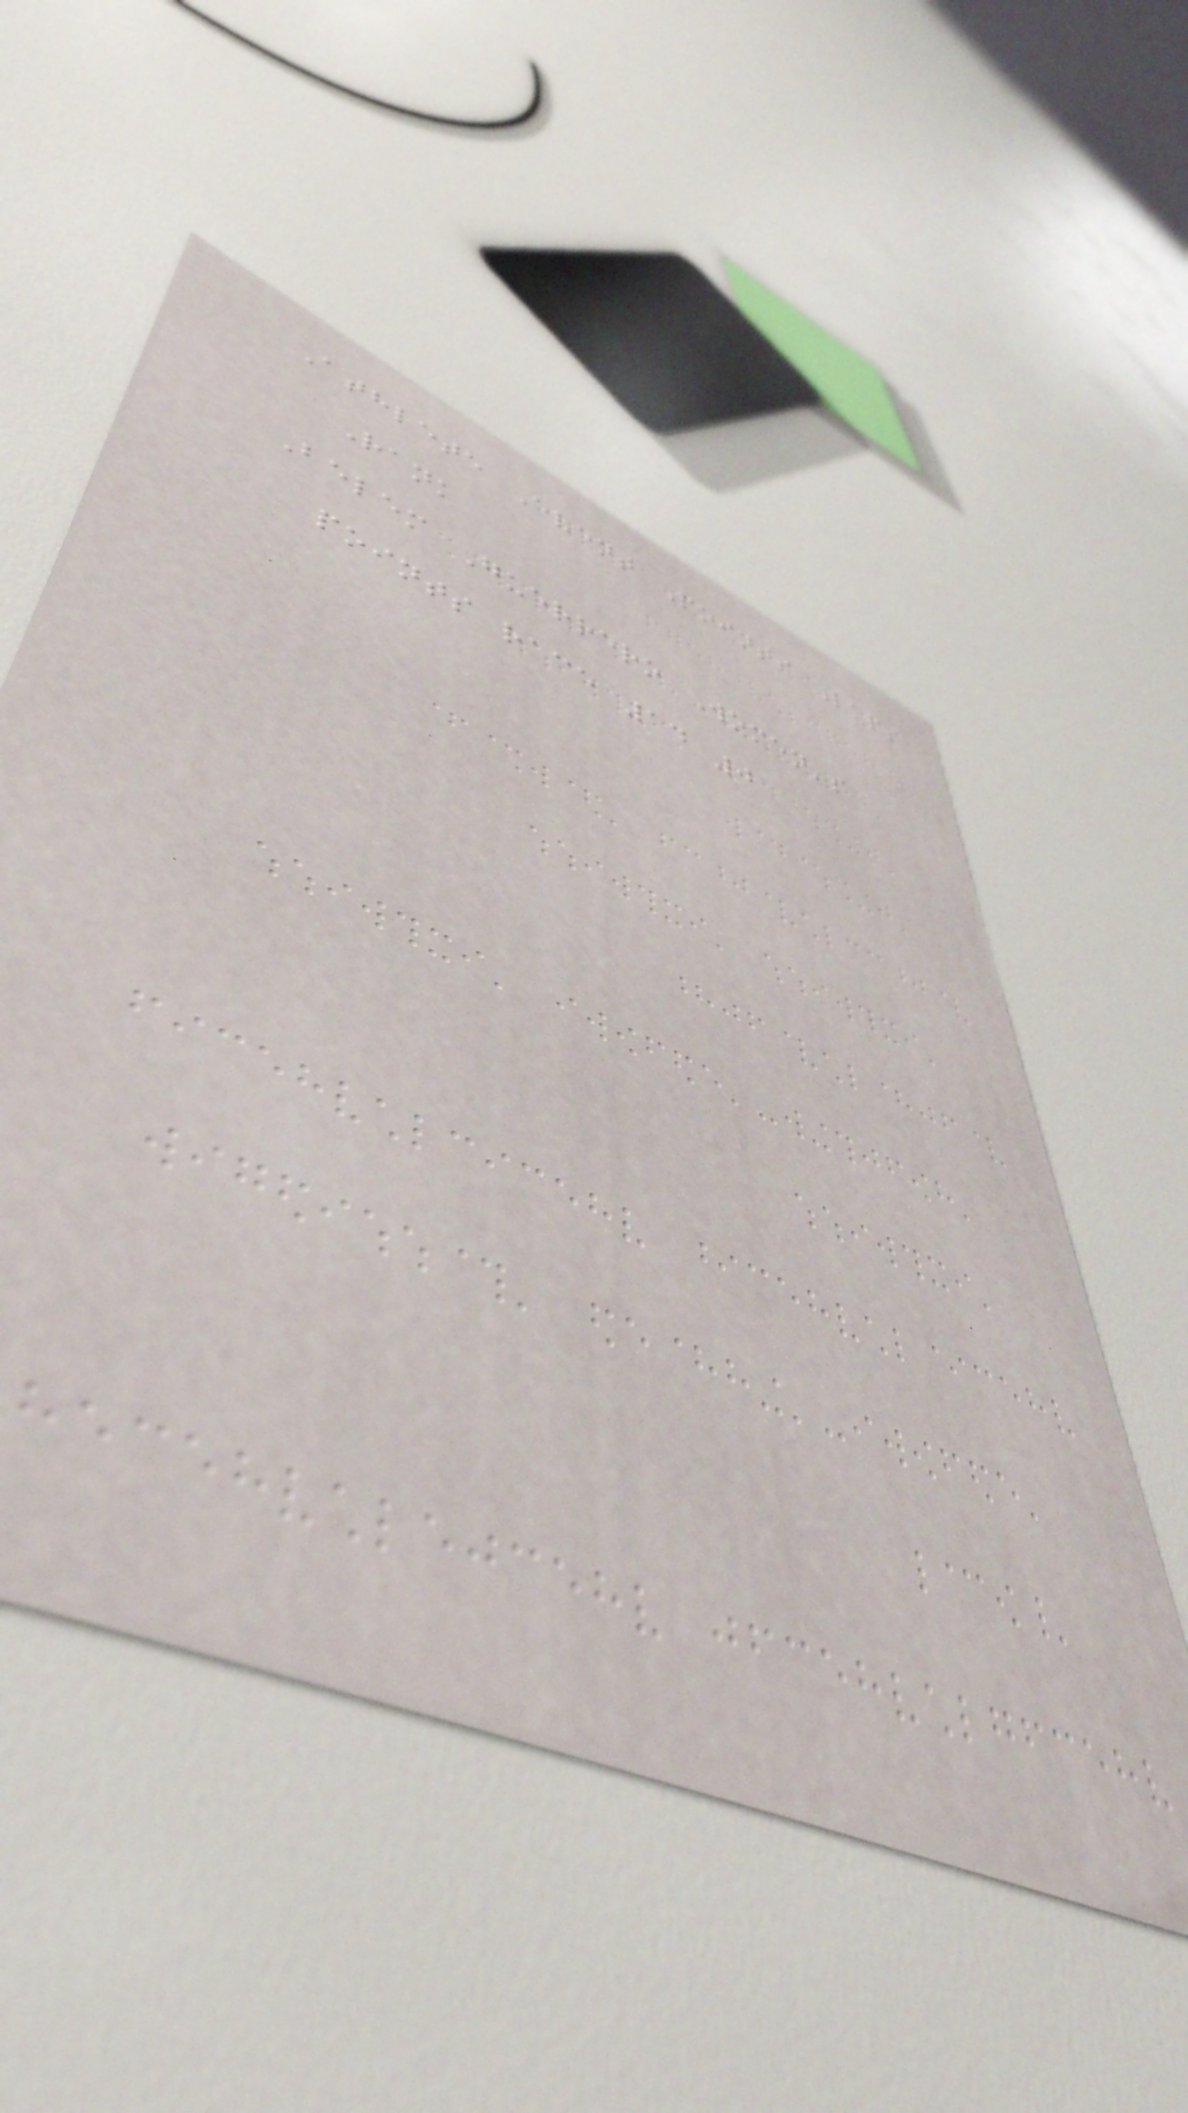Athlete Event Points Laps
Rank
Belem Guerrero Women's
points race 14 0
